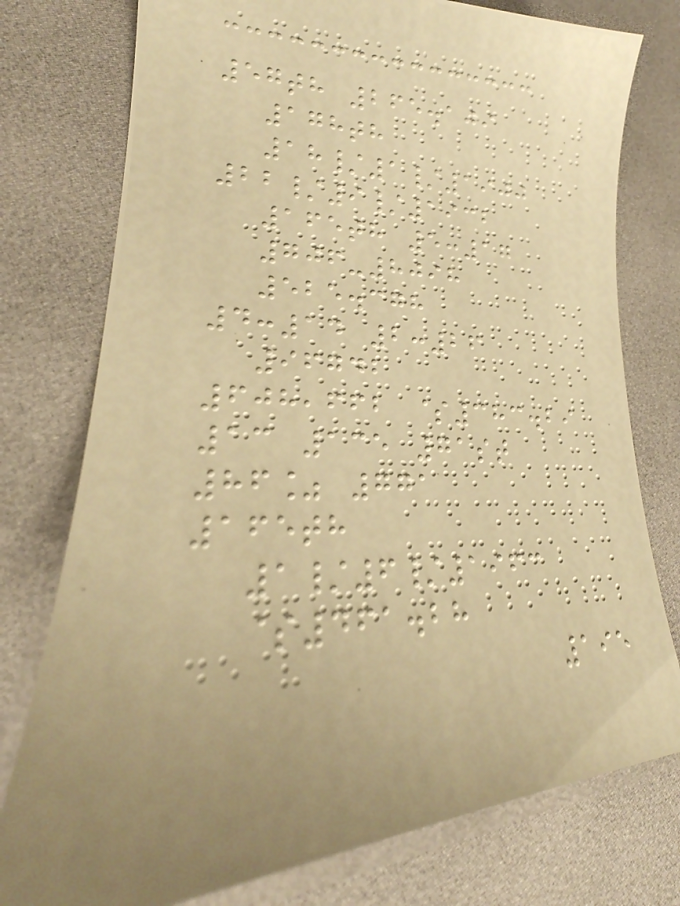57th 265.109
178th
18/1/1900
22/9/1932
165th 5:17
706-8098
525.378
4:14 2:26
96742
608,662 $383.29
13 135 71st
86% 771
165th
1/6/1963
$461.28
195
